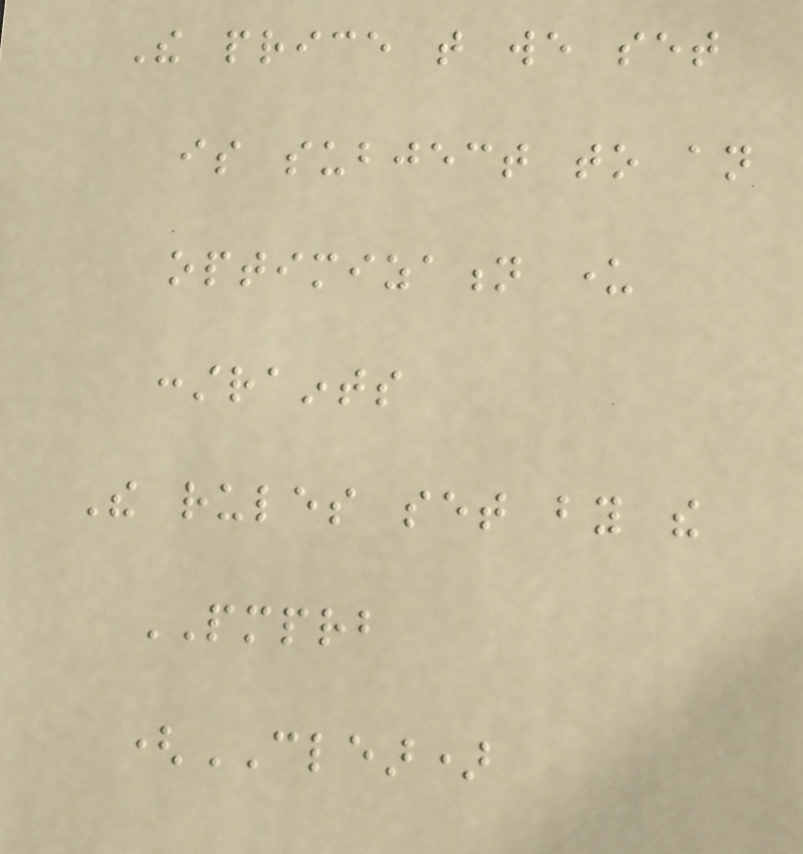The price that we set
is subject to an
optimization under
constraints
The rules set by the
PMPRB
(CLEAR)
